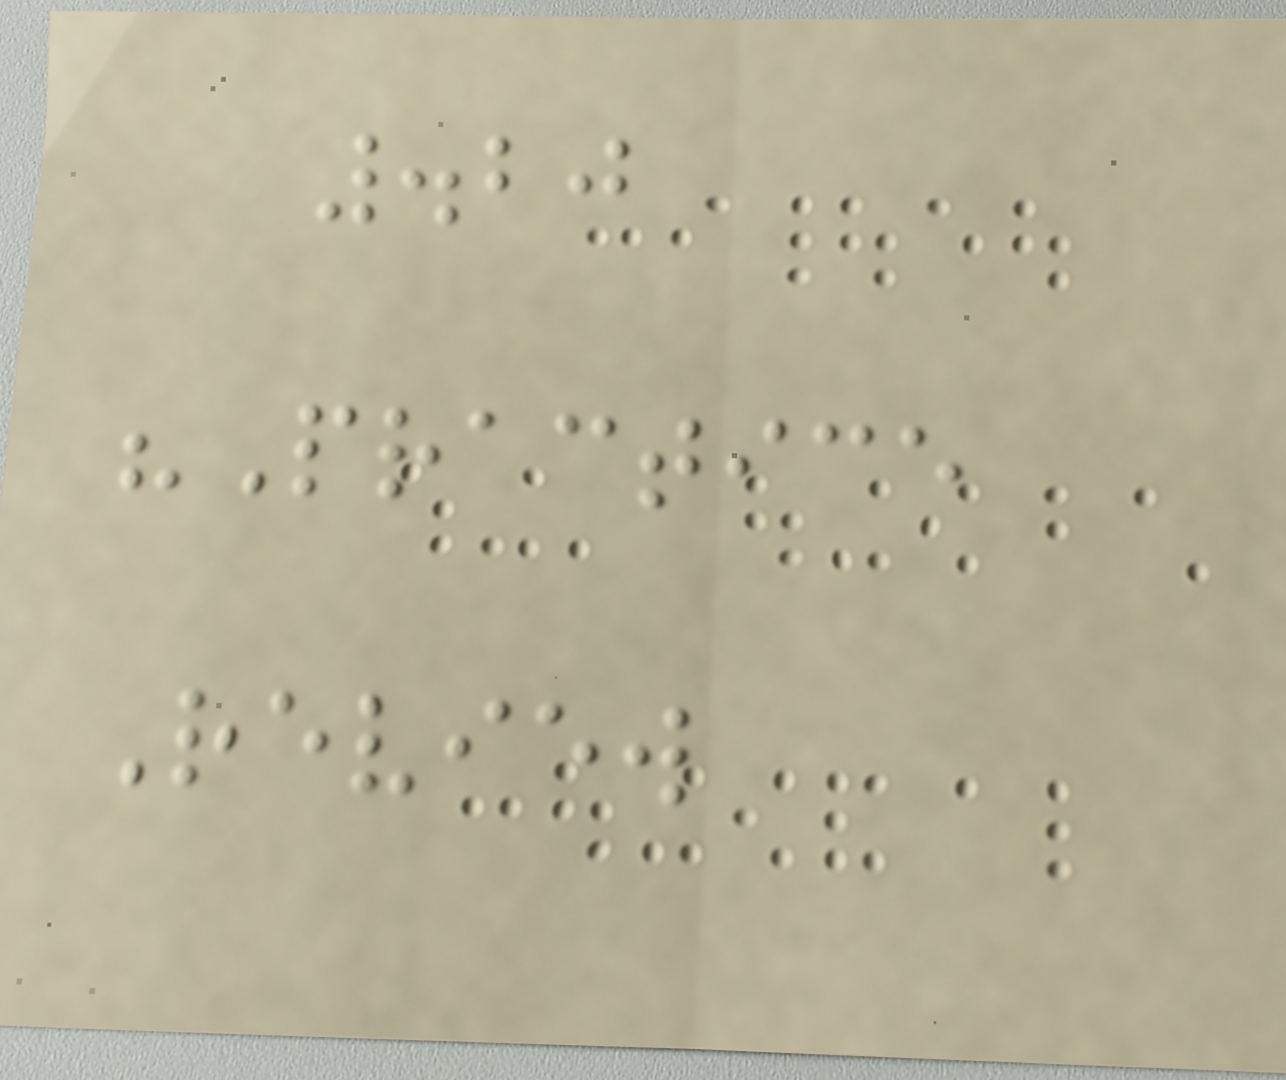.20
"Practice
Review
